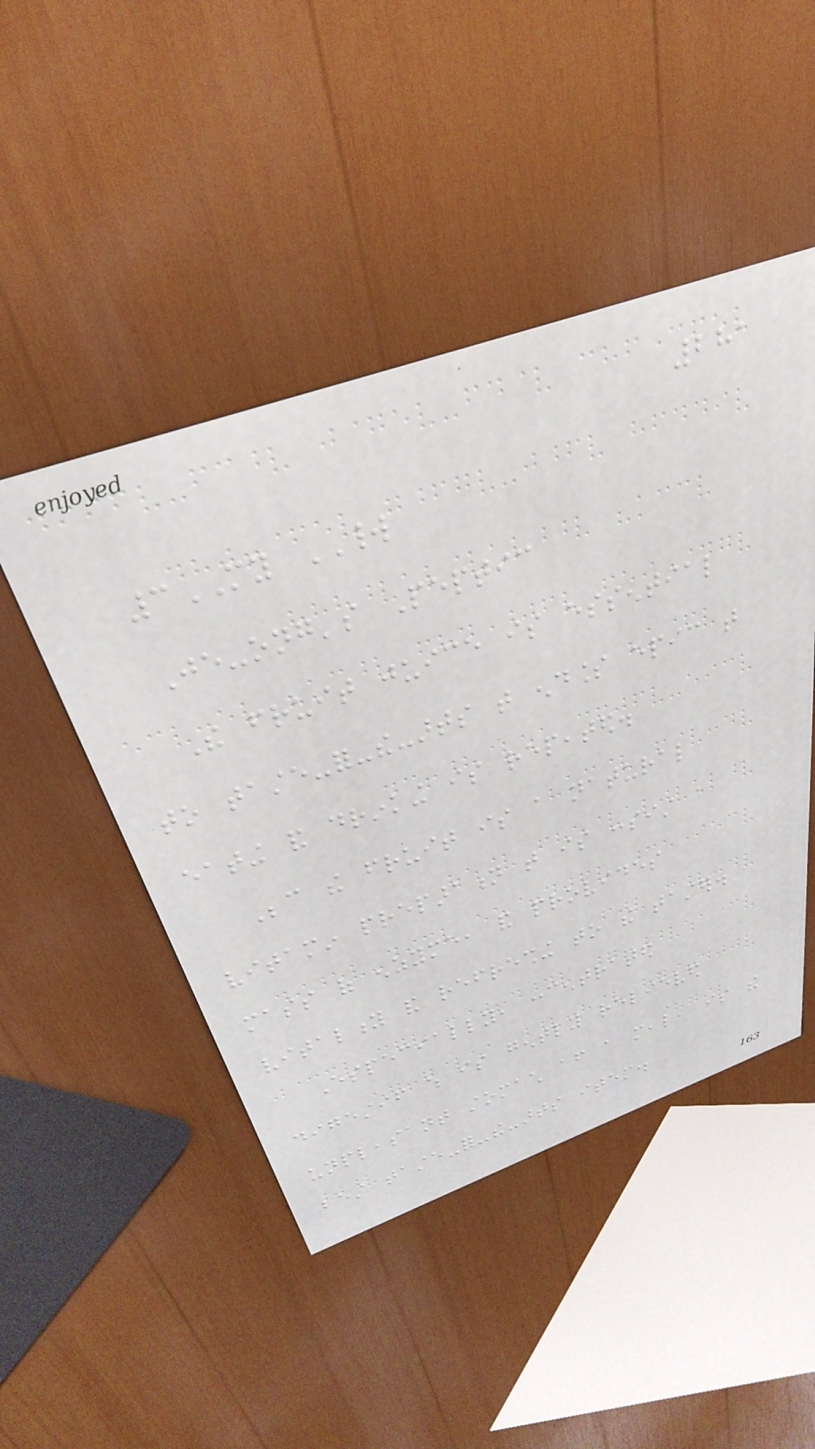281
3MY WORLD
Je-ong's Peptic
The fruit juice is essential
to taste-for-the-arts that endless epic that
eating and drinking is repeated.
Because the fruit is a natural
vitamin preparation that is consist a
mass of enzyme, and provides
vitality and refreshing to the taster.
Especially, concentrated
digestif which is gently relieved
unpleasant stomach after a meal, is the
best taste-for-the-arts item.
